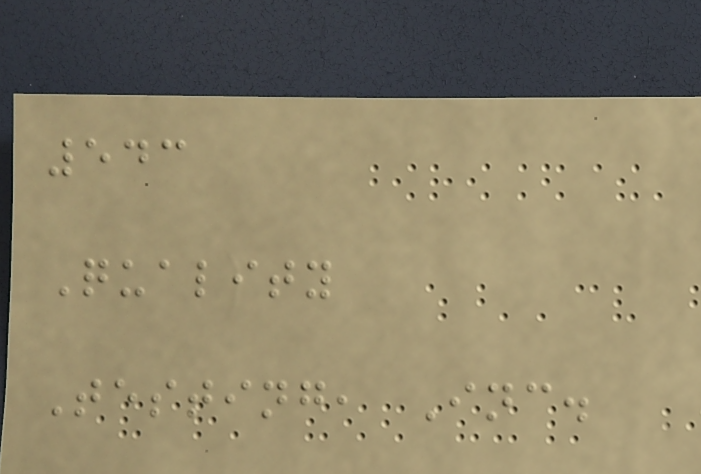543
Quality
Testing, Inc.
